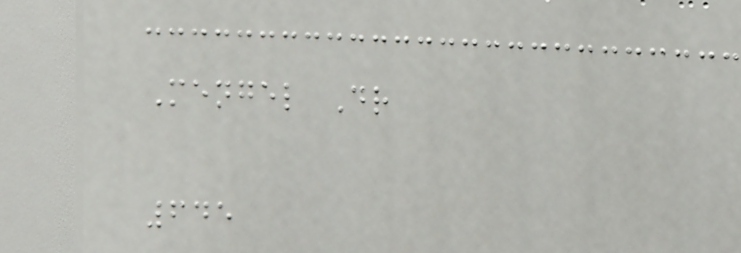Mengel Dr
645
